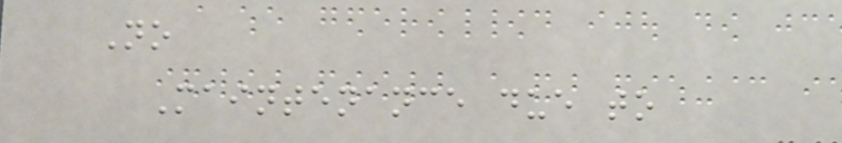No
Maintenance due to
